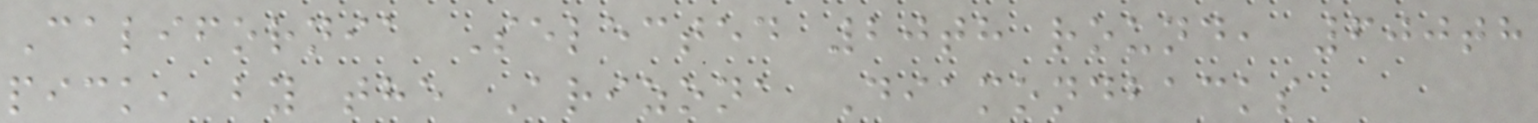California Selected 20th round, 600th
pick, by the Arizona Diamondbacks
